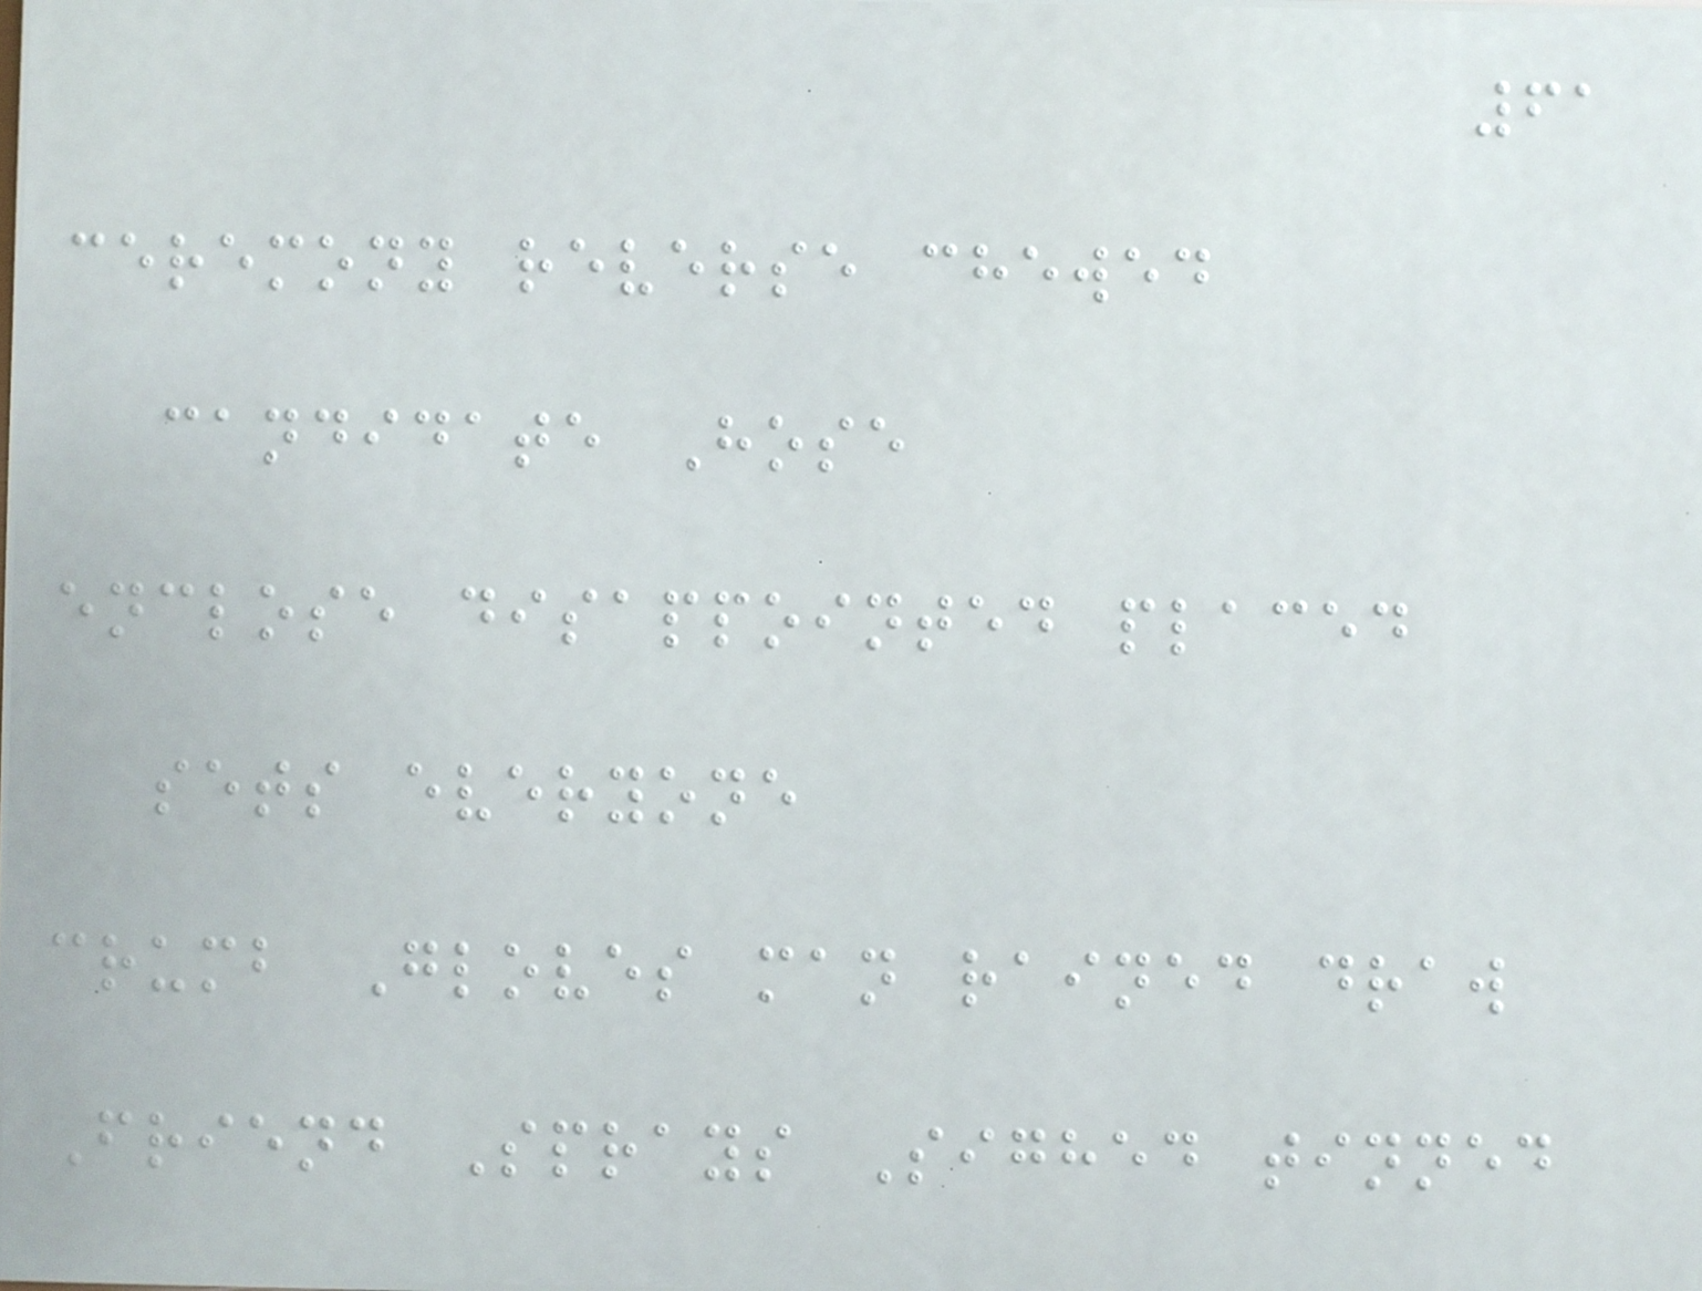61
ceremony reverse chewed
candidate Hose
enclose disappointed placed
sets everyone
crumb Gloves man rained draw
Friend Sprays Sighed tinned
